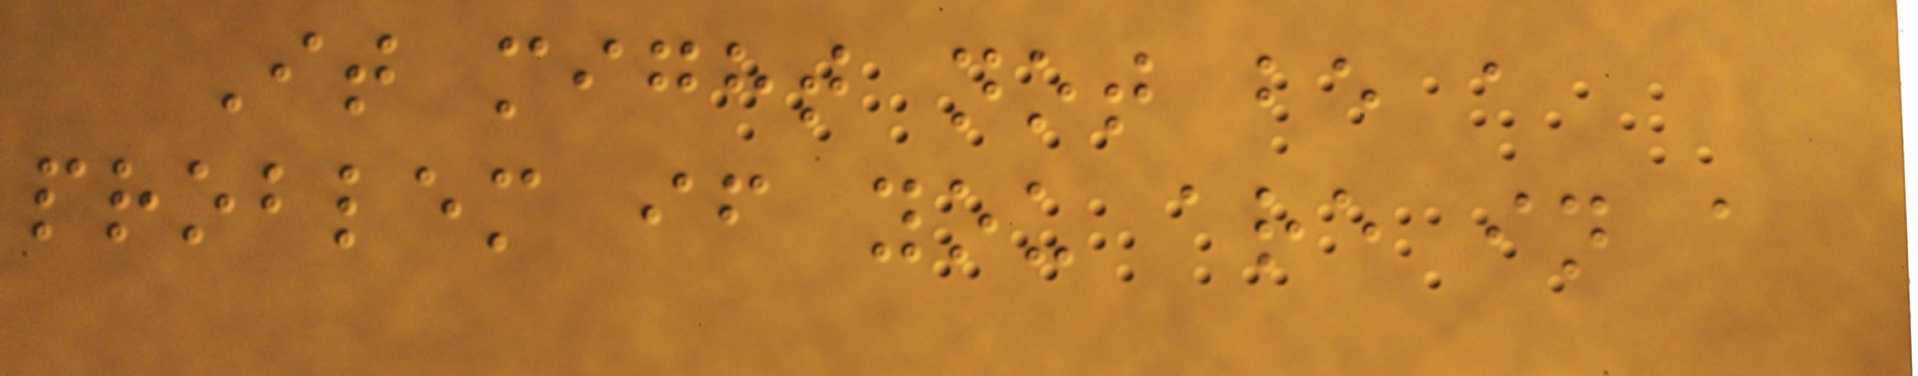It might not be a
problem if you are in a
